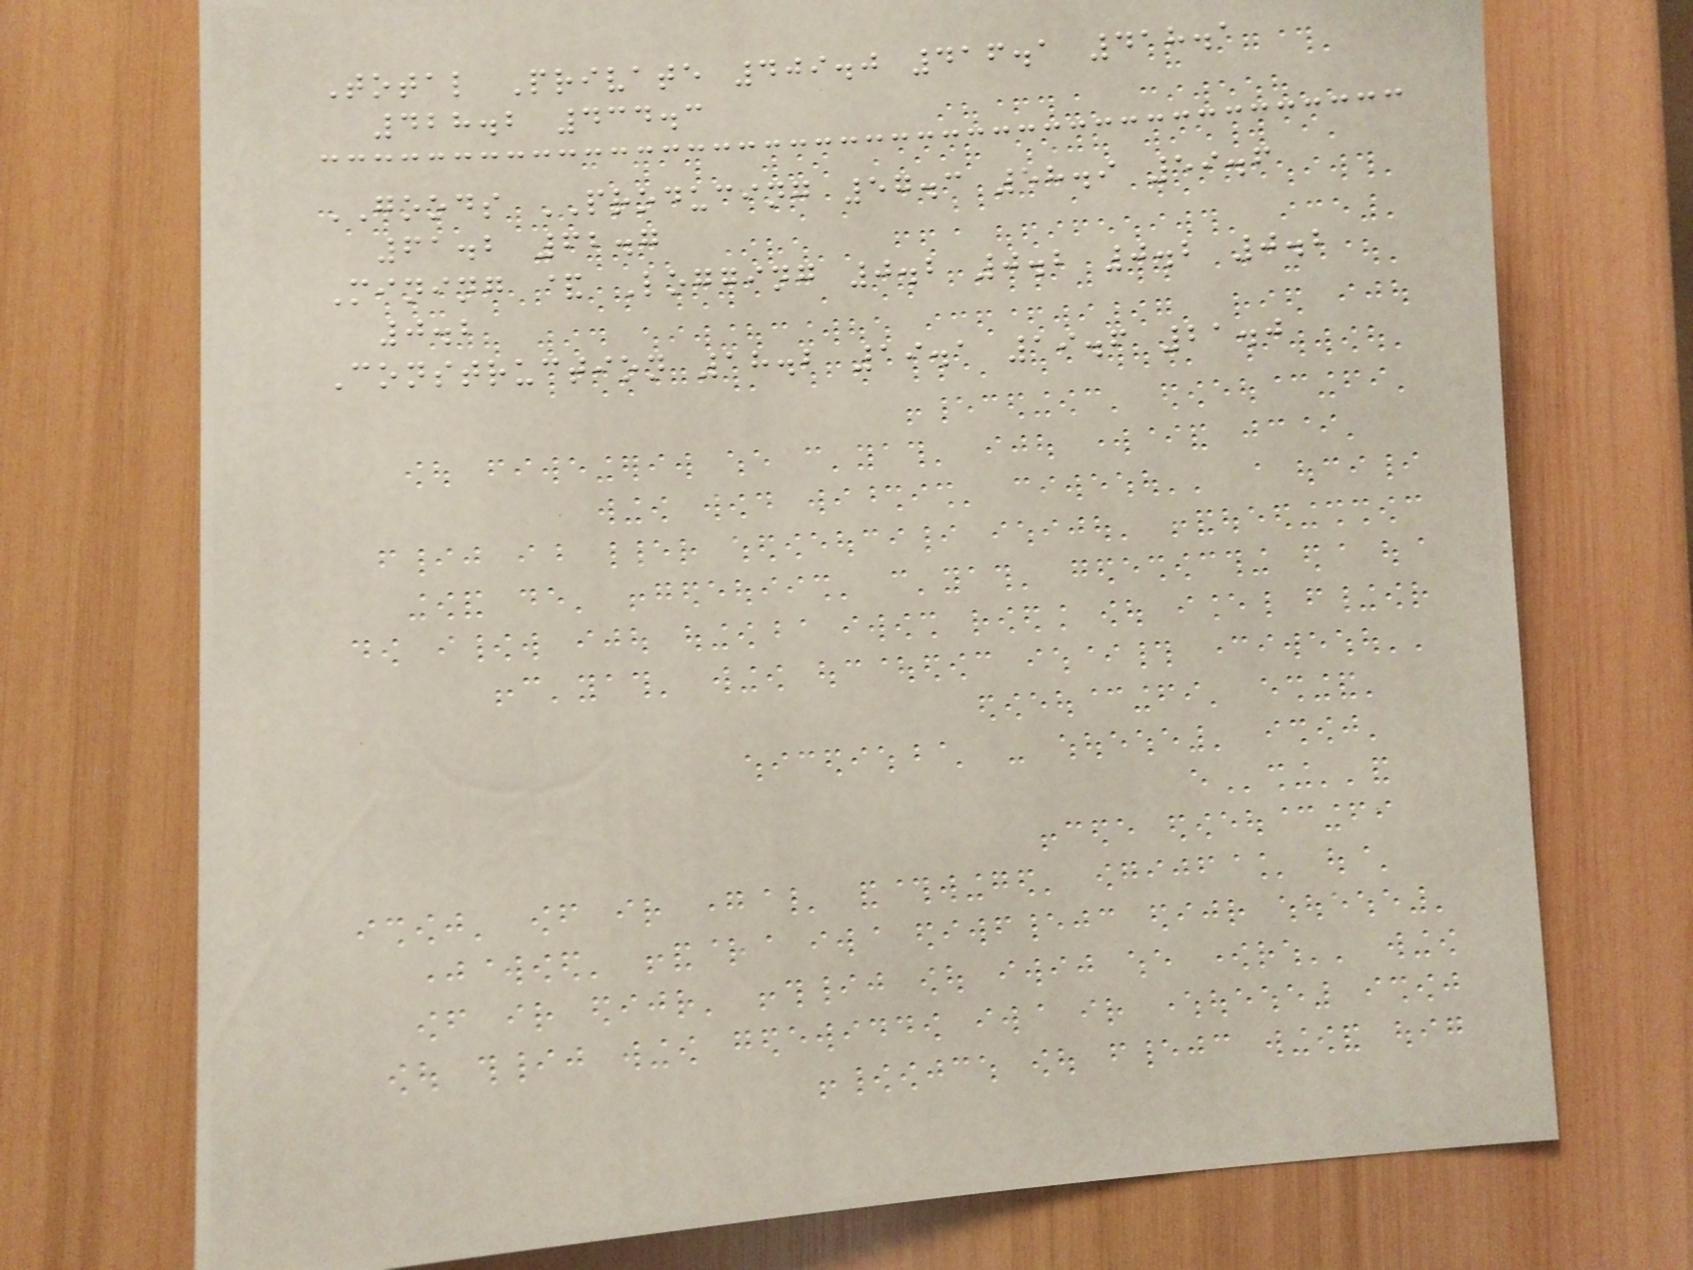Total Private 409.0 416.1 418.1
428.2 434.3
GOODS PRODUCING 57.3 58.9 59.6
61.2 62.7
Mining & Logging 0.2 0.2 0.2 0.2
0.2
Construction 18.2 19.1 19.6 21.0
